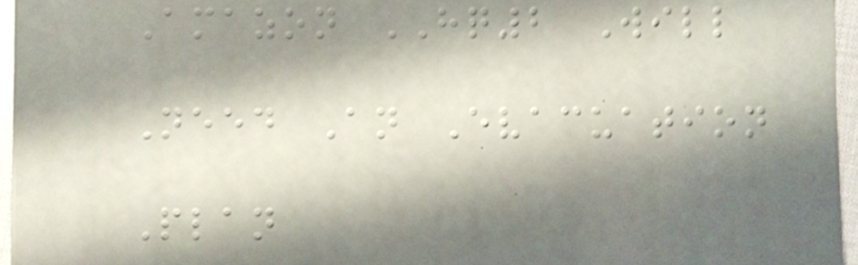Amazon HQ2 Will
Need An Evacuation
Plan
